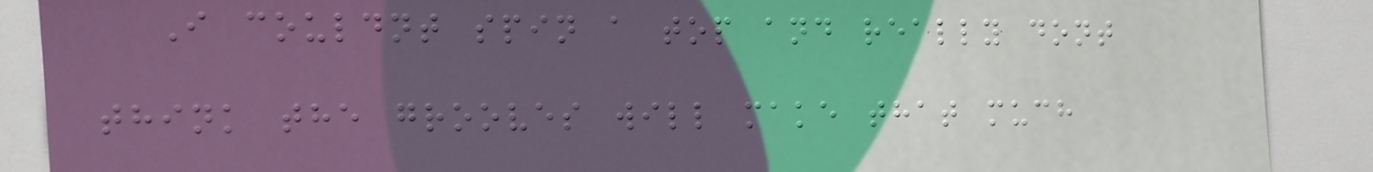I couldnt spin a top and really dont
think the grooves will make that much
